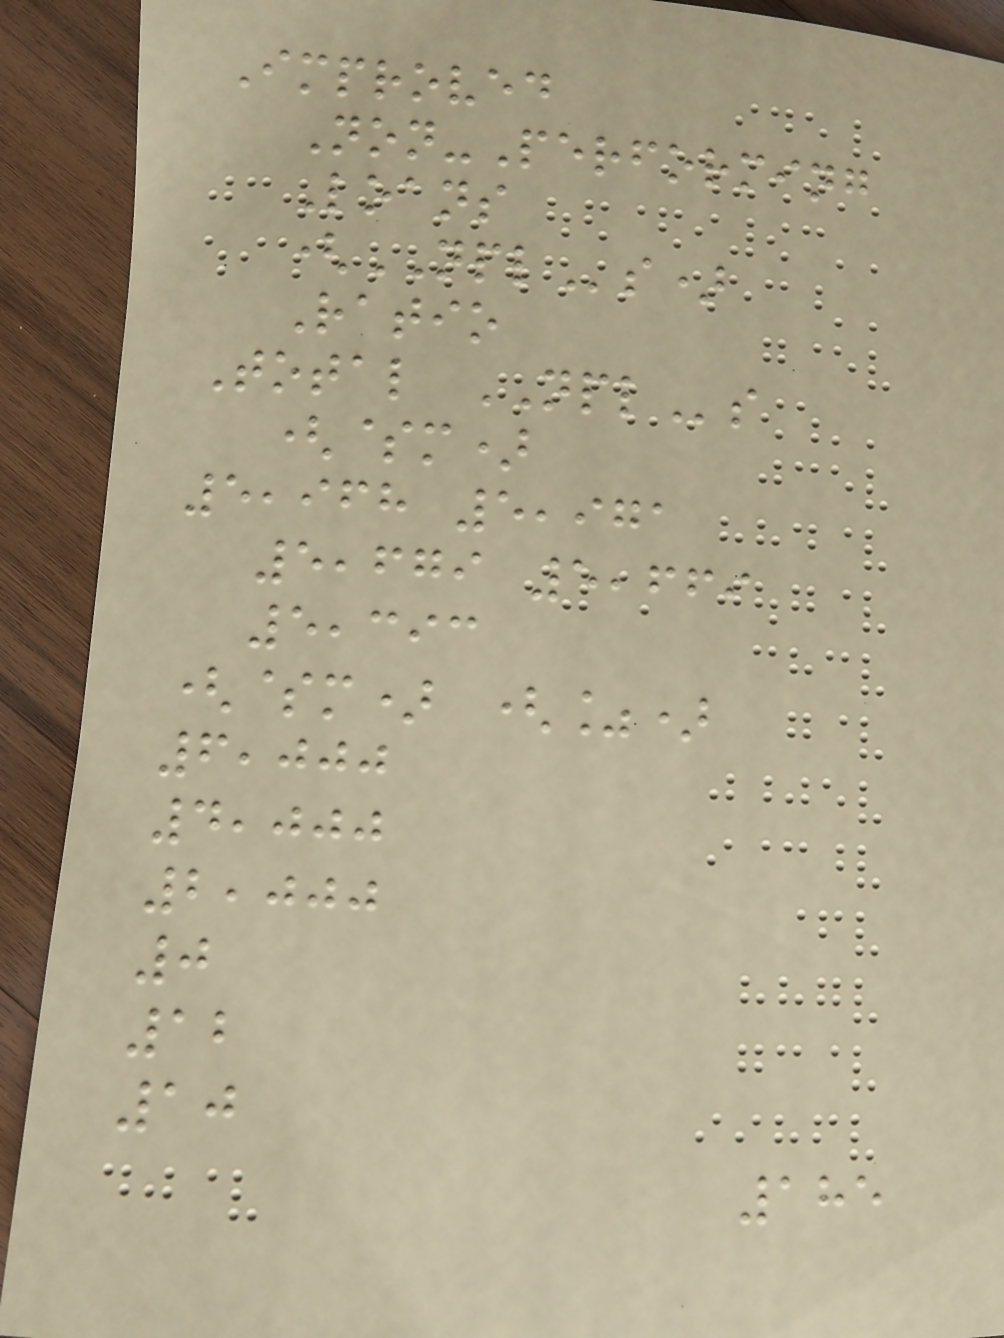Improved
Non-Performing
Loans
(NPLs)
Ratio
Total NPLs
($m)
5,968 5,971
5,679 5,669
5,393
($m) (%)
6,000
4,000
2,000
0
12
10
185
